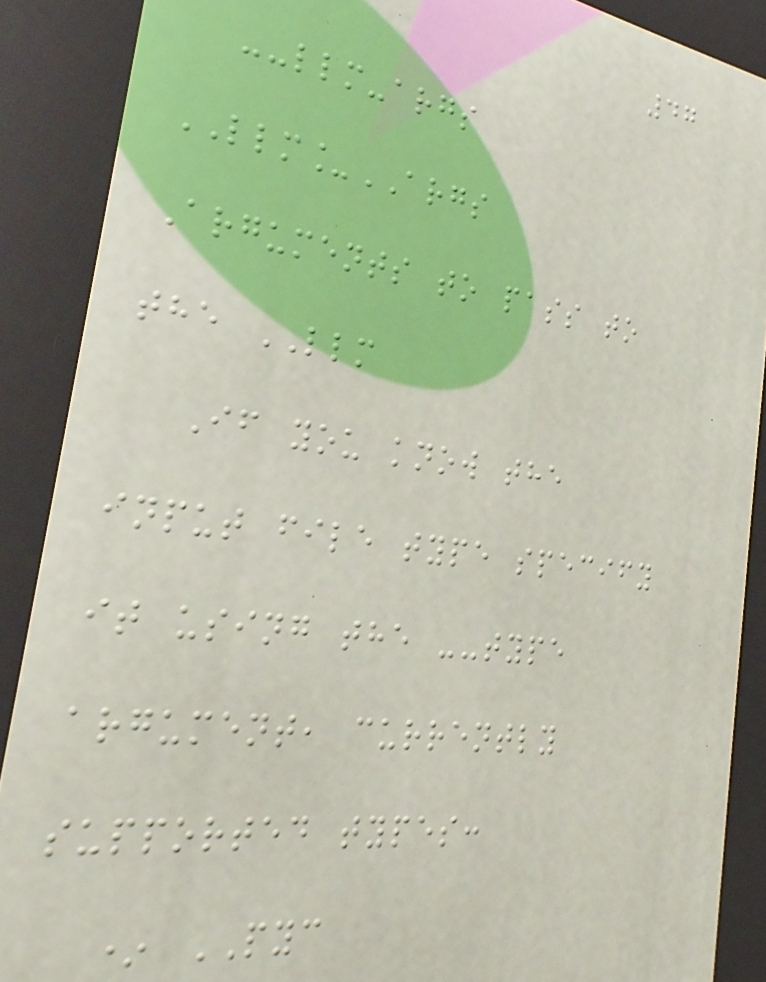47
--llm-args
LLM_ARGS
Arguments to pass to
the LLM
If you know the
input file type specify
it using the --type
argument, currently
supported types:
* PYC
